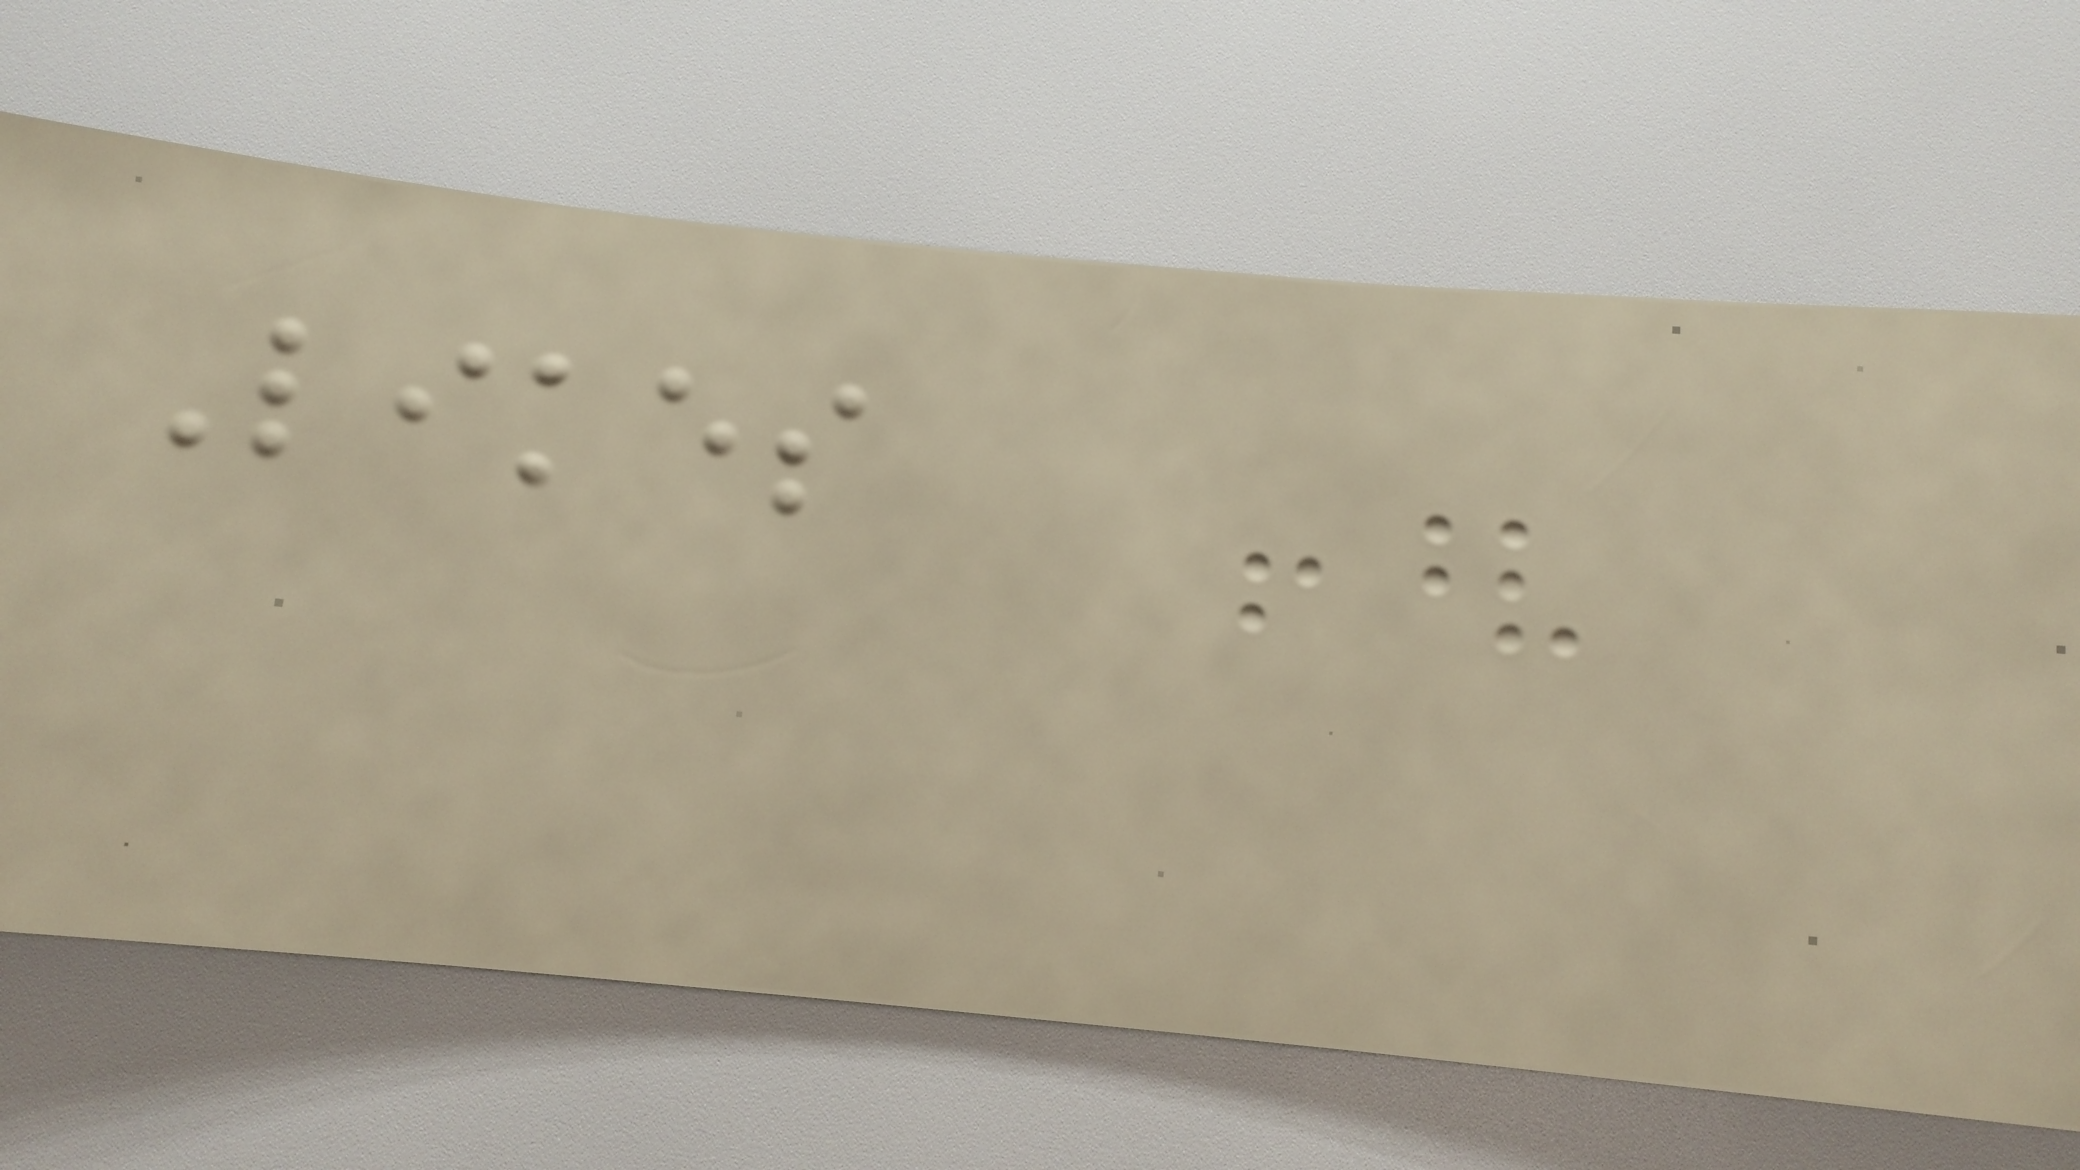Likes
